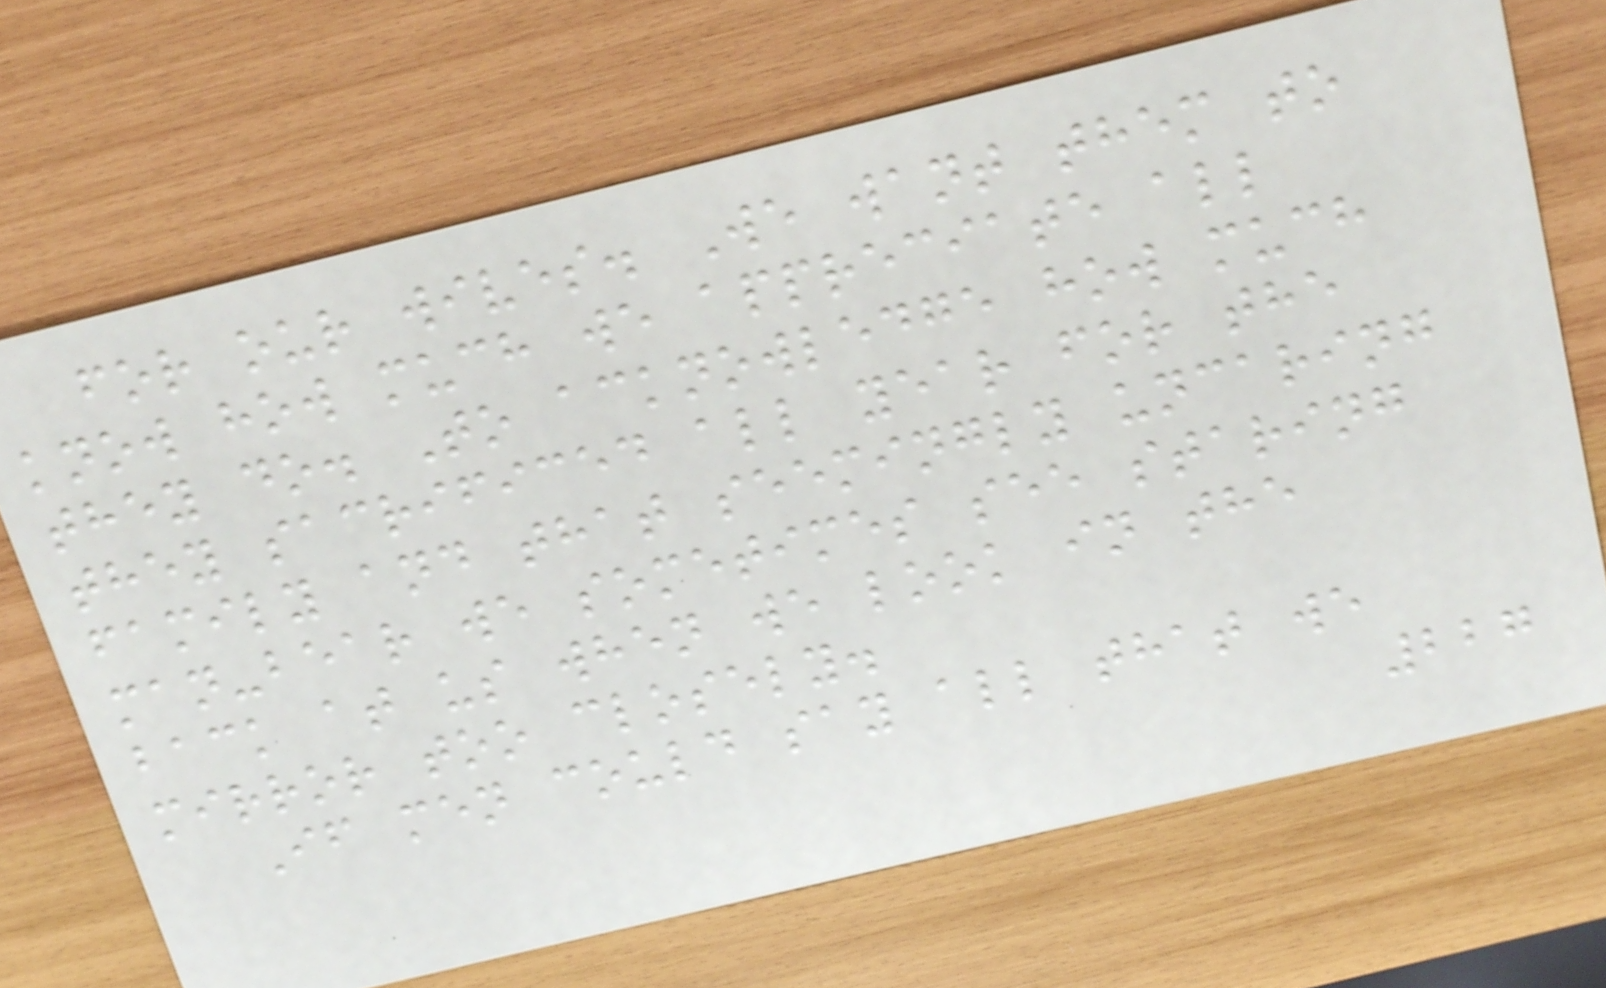for our wives. We want them to
know how much we appreciate all
they do. To acknowledge how much
they sacrificed all year for the
family and that seemingly uncaring
man-bear we sometimes see staring
back at us when we look in the
mirror too closely.
If men could say all that we
227
